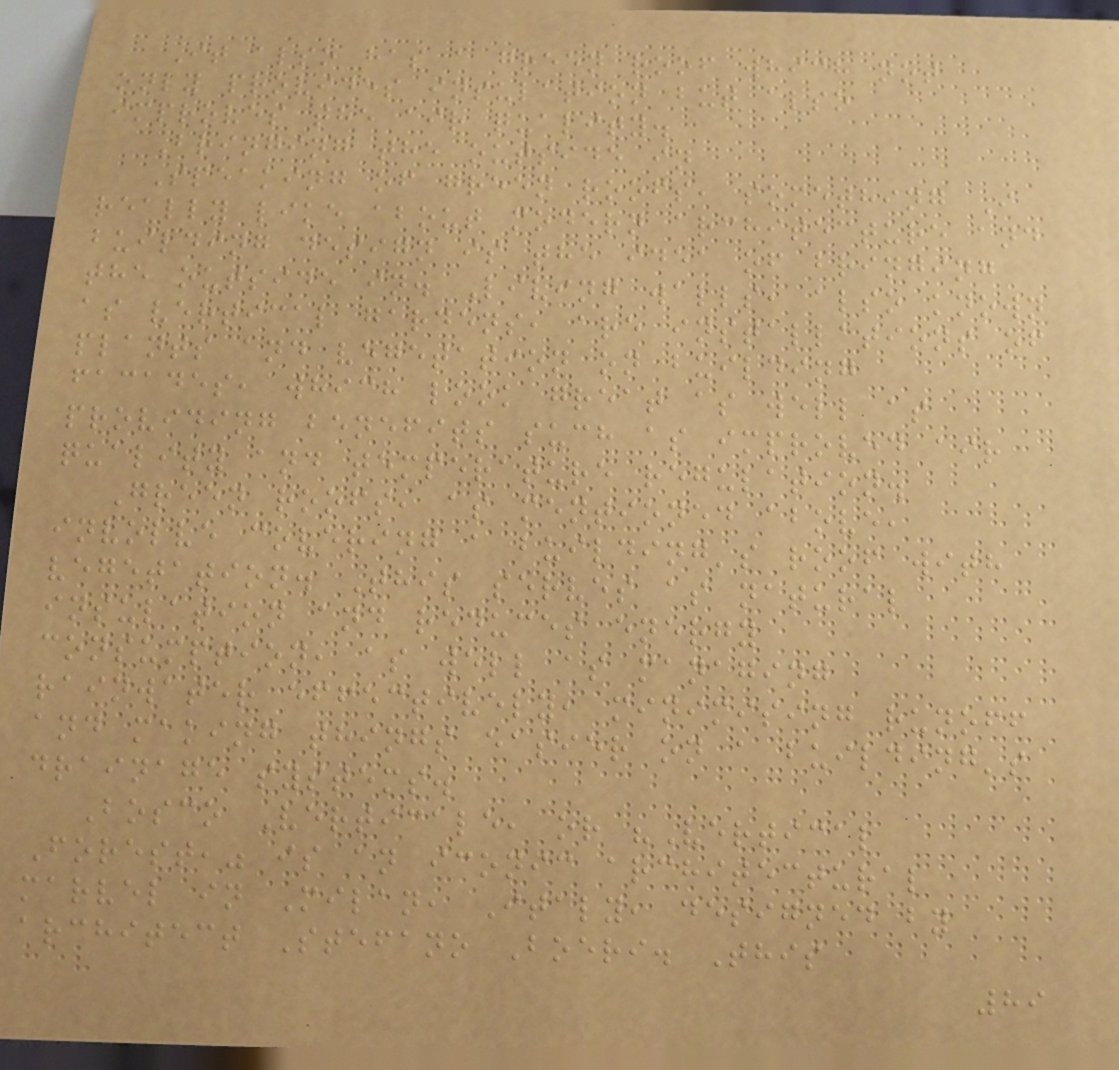It also has a green roof which not
only provides insulation but also
improves the air quality.
Bringing the outside in
Speaking of green roofs, something I
really like about modern architecture and
building design is the idea of bringing
the outside in. Living walls, also known
as vertical gardens, are installations of
plants and vegetation on building
facades, which look great as well as
providing benefits such as improved air
quality and temperature regulation.
Green roofs, as mentioned above,
involve covering a building's roof with
vegetation. This serves as natural
insulation and reduces energy
consumption, as well as managing
rainwater effectively, minimising runoff
and making things easier on a building's
drainage systems.
Bosco Verticale, or "Vertical
Forest," is an iconic architectural
marvel in Milan, Italy, designed by
architect Stefano Boeri. This
89
